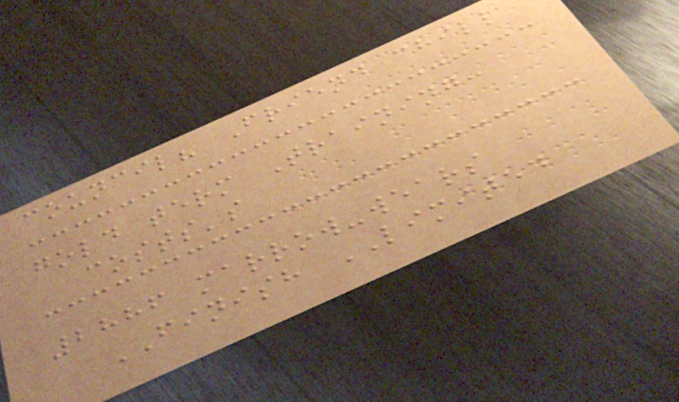council? Friend chill
gold term Training:
costs's
2886 marrow-wears
FINISH LIMITED
